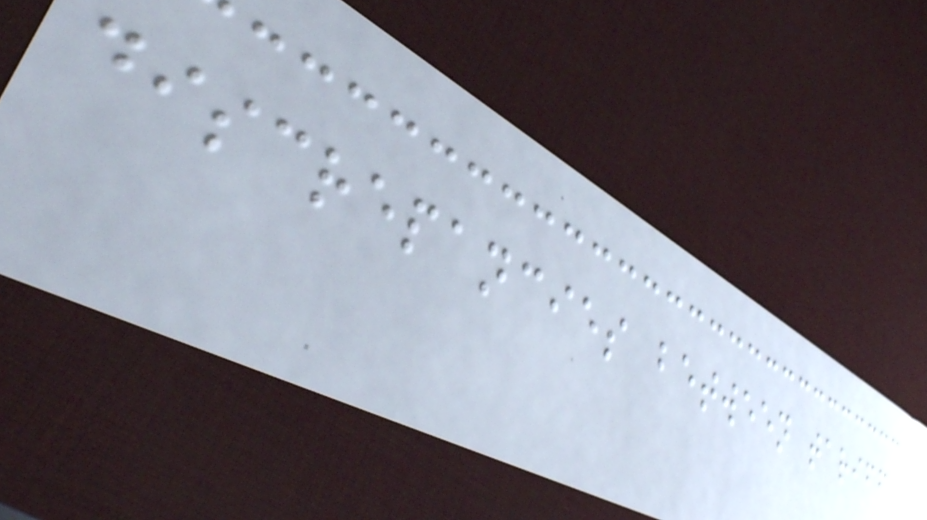discrepancies between tariff
